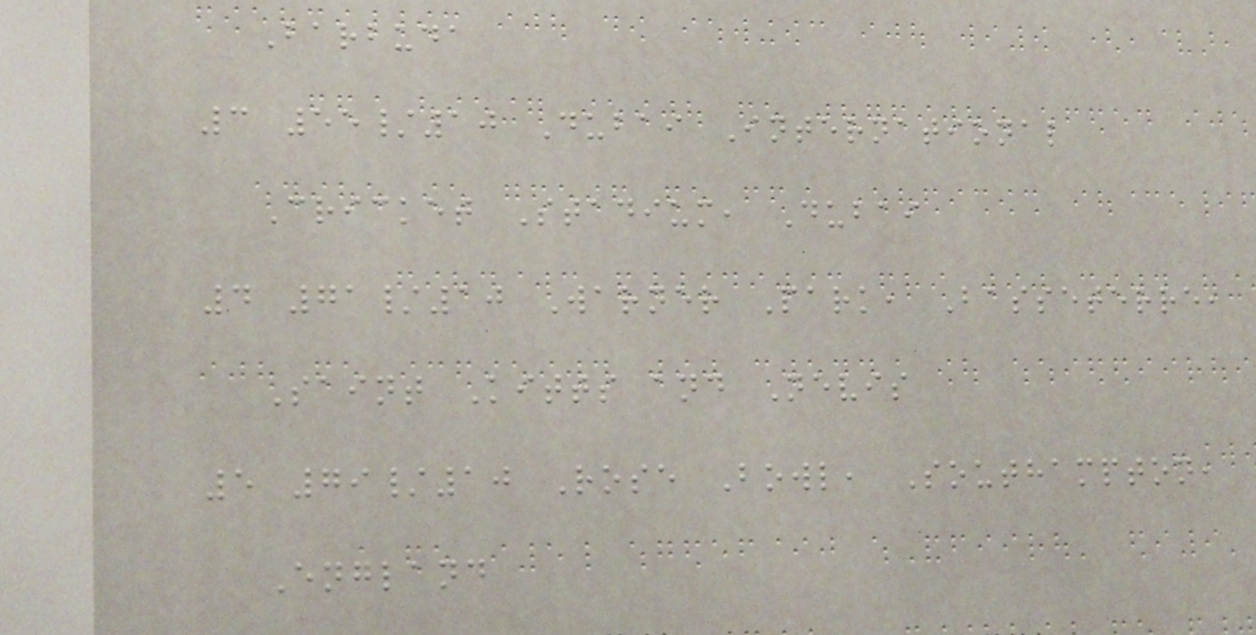Barbuda
3 55/10 Dubai International
Cricket Stadium, Dubai
4 71/10 Warner Park, Basseterre,
Saint Kitts and Nevis
5 79/10 Rose Bowl, Southampton,
England
